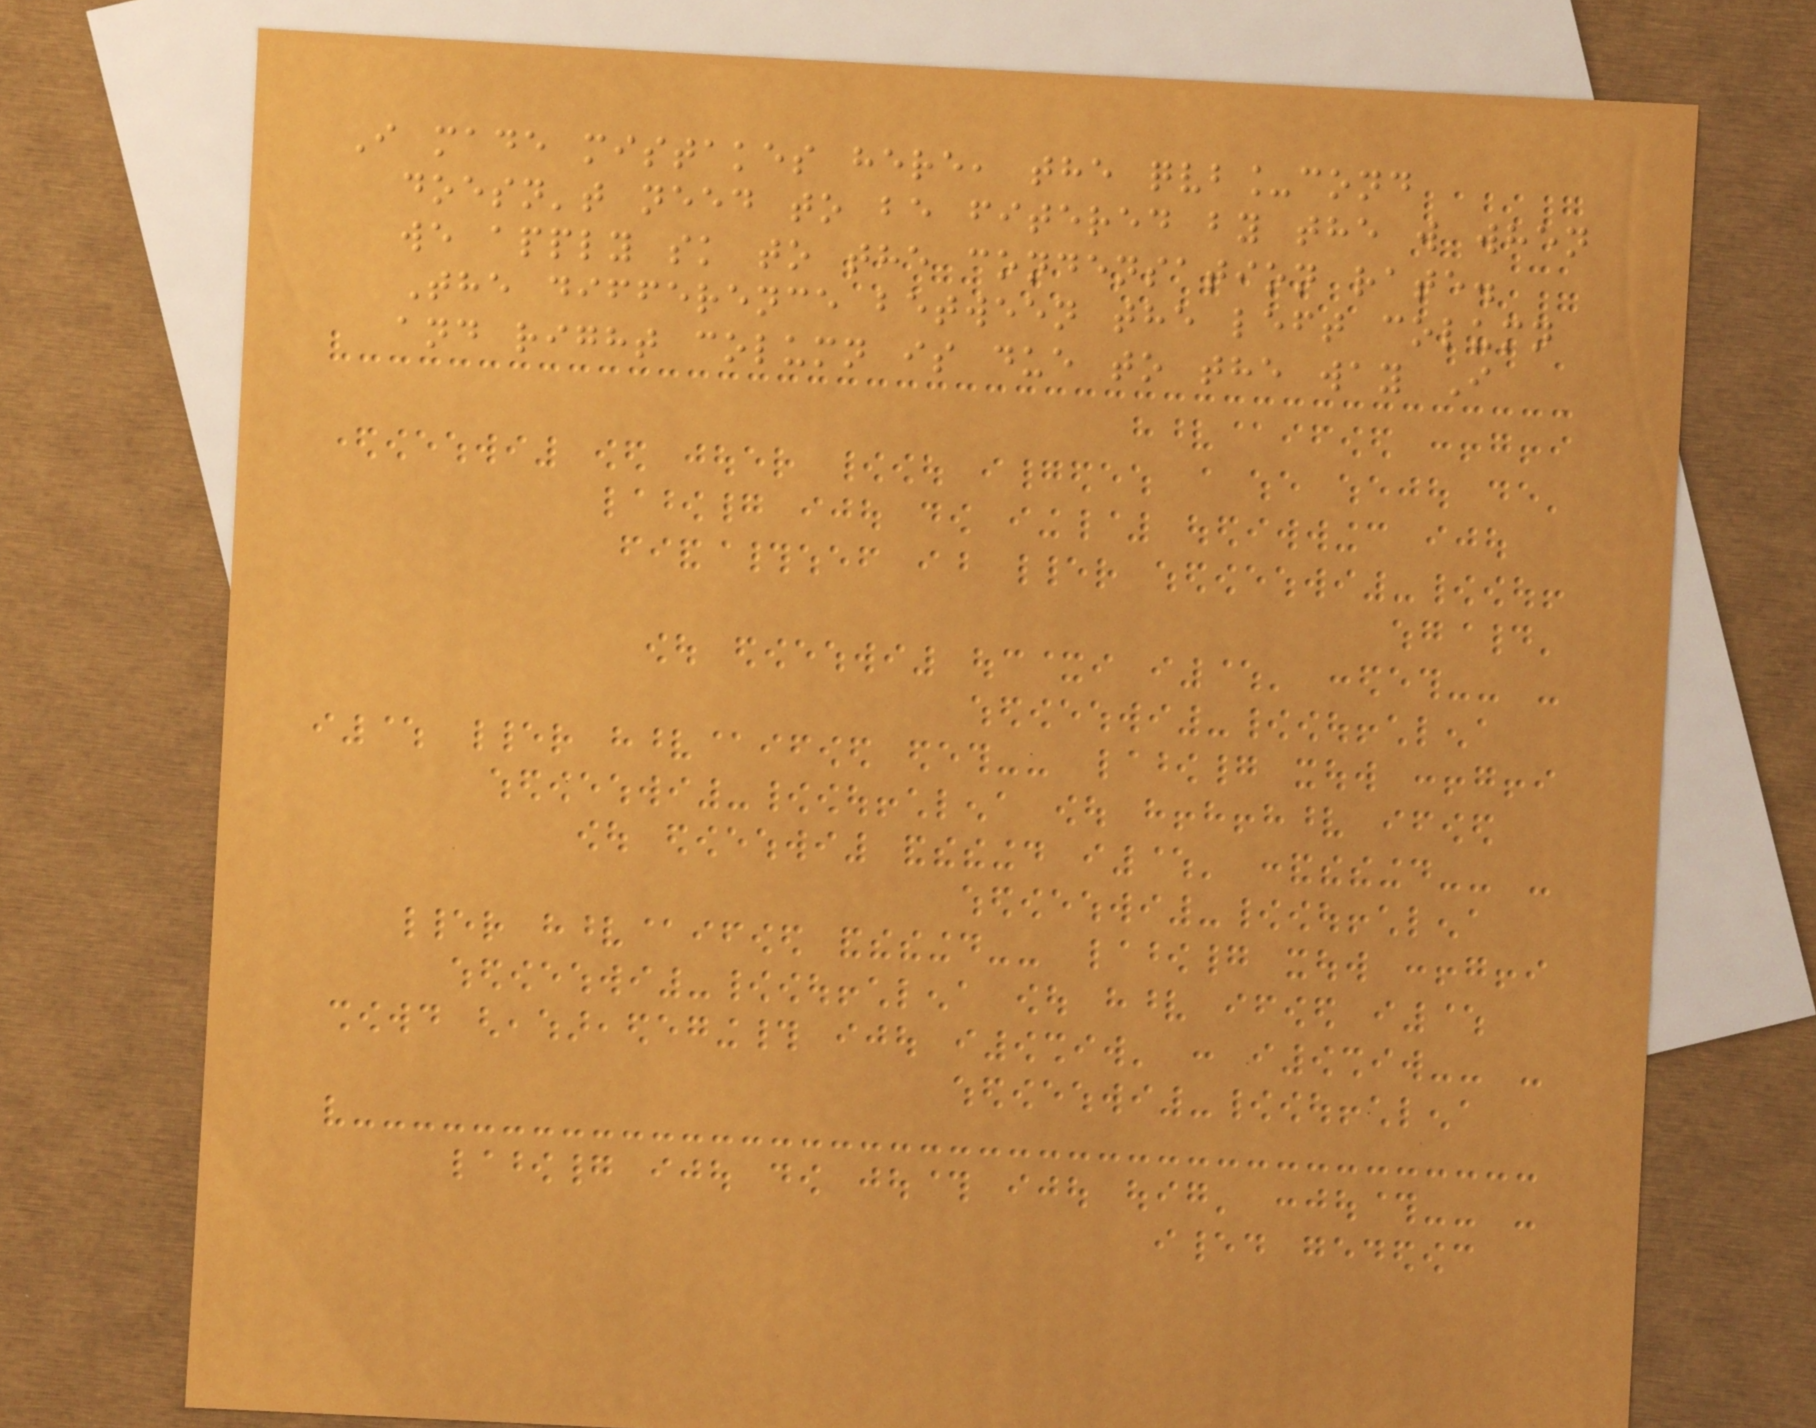I made mistakes here, the qvb_cond
doesn't need to be fitered by the w when
we apply sk to the condensation rate.
The difference between the left column
and right column is due to the way I
